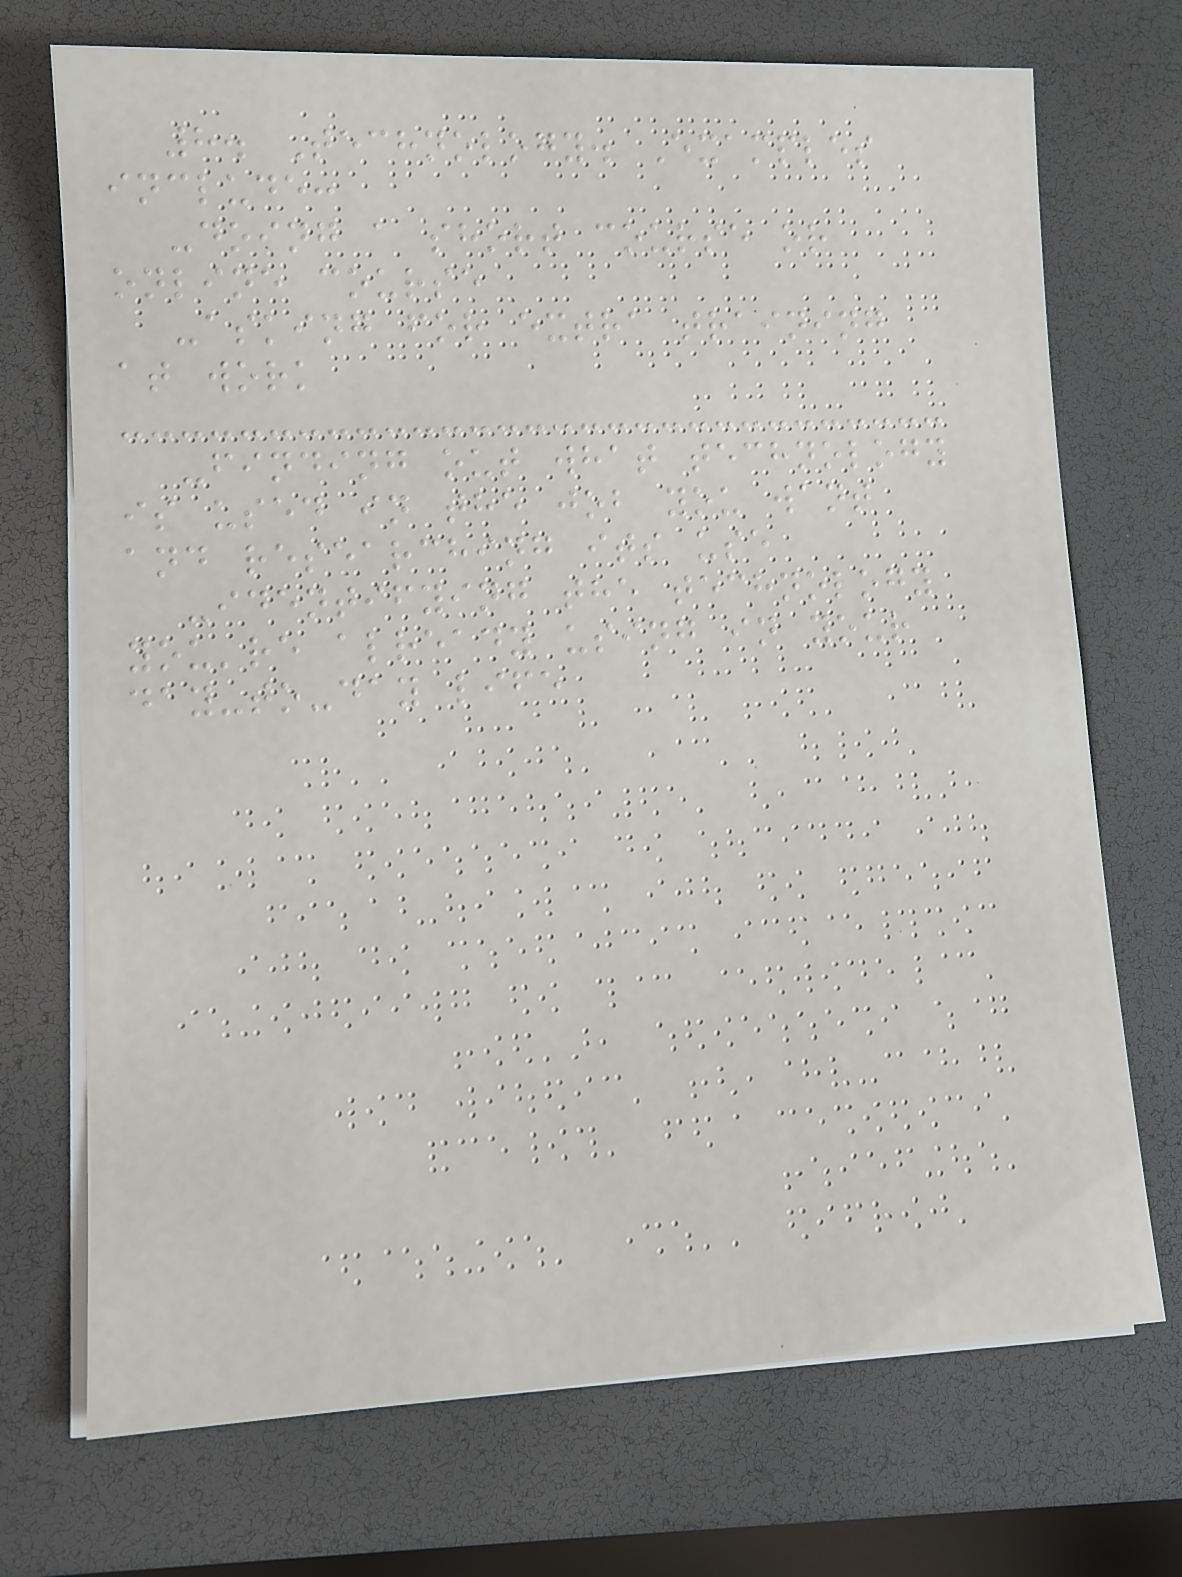8. Technology. Examples
include:
-doing a short course or
online course
-asking for extra training
at work
-finding out what technology
is used in the job you want
and researching its use
-identifying the technology
you're already using in your
day-to-day life
